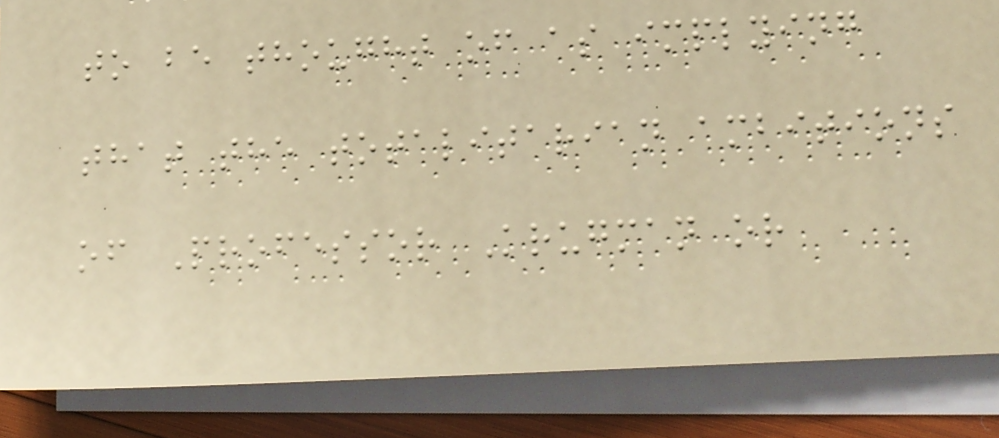to be thought of as implying
that the totalitarian ambitions
of Professor Krugman or
